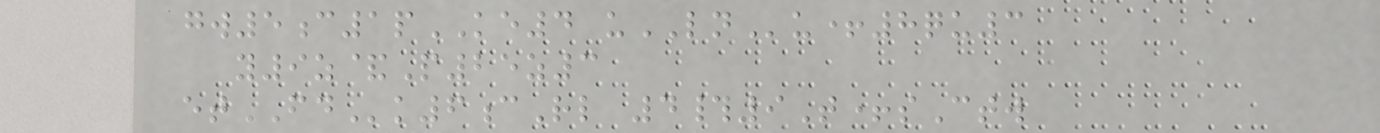gw5c1pKE4 uLNu+8qu3
y9z&P25z3
etFDk6cRl 4#9T+sCtw
